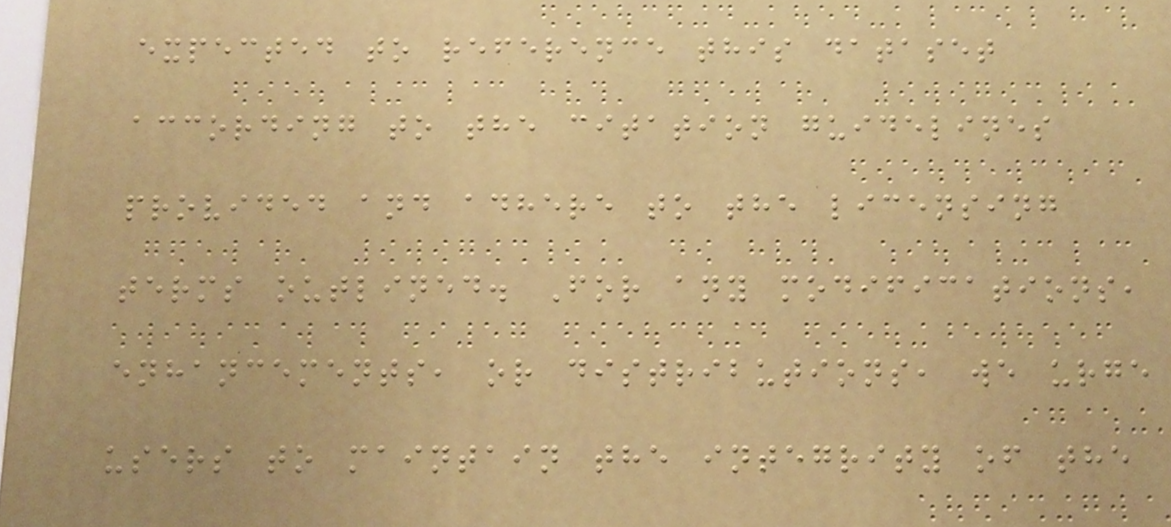expected to reference this dataset
according to the citation guidelines
provided and adhere to the licensing
terms outlined. For any modifications,
enhancements, or distributions, we urge
users to maintain the integrity of the
